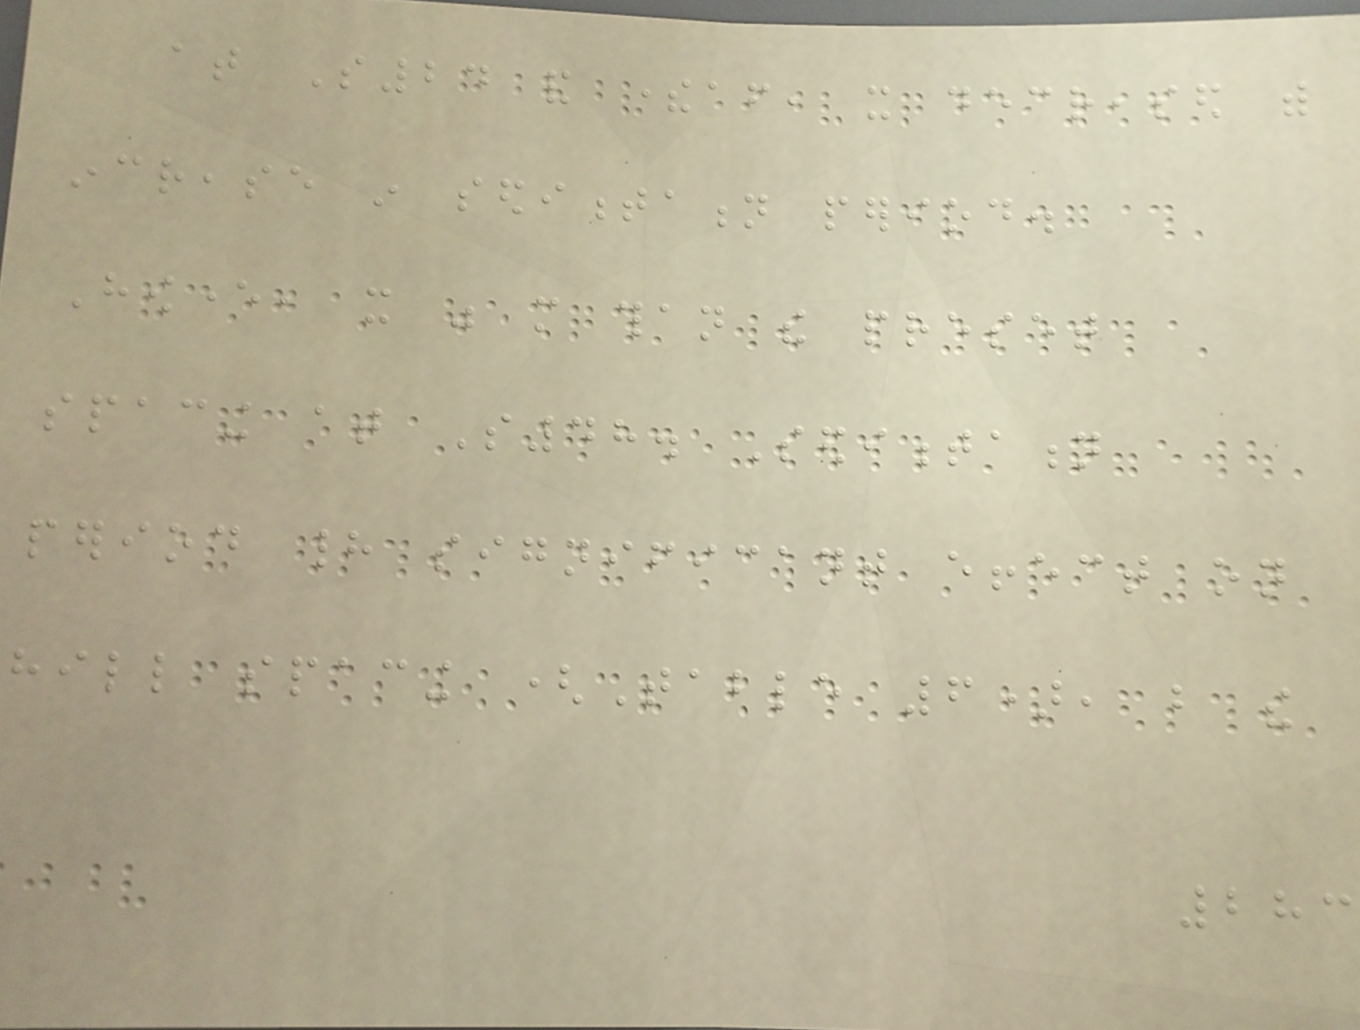at S24 and thereafter, it decreased with
increase in sedimentation period.
However, it was more than the preset
spacing at S48. Sedimentation
period had significant effect on
hill spacing (Table 6), but the
283
